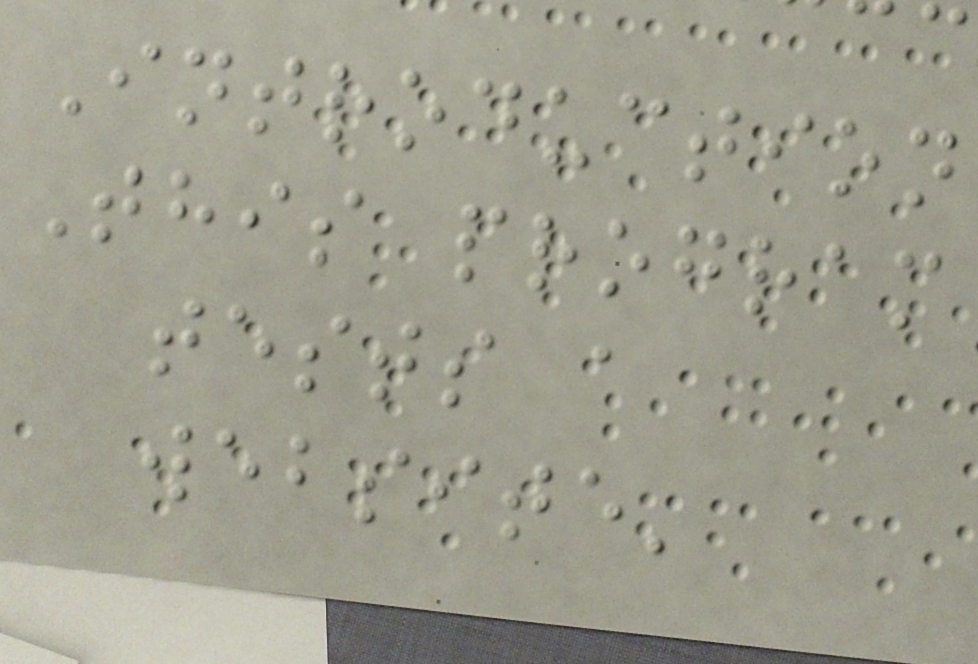Introduction
This program
tests a
website'
